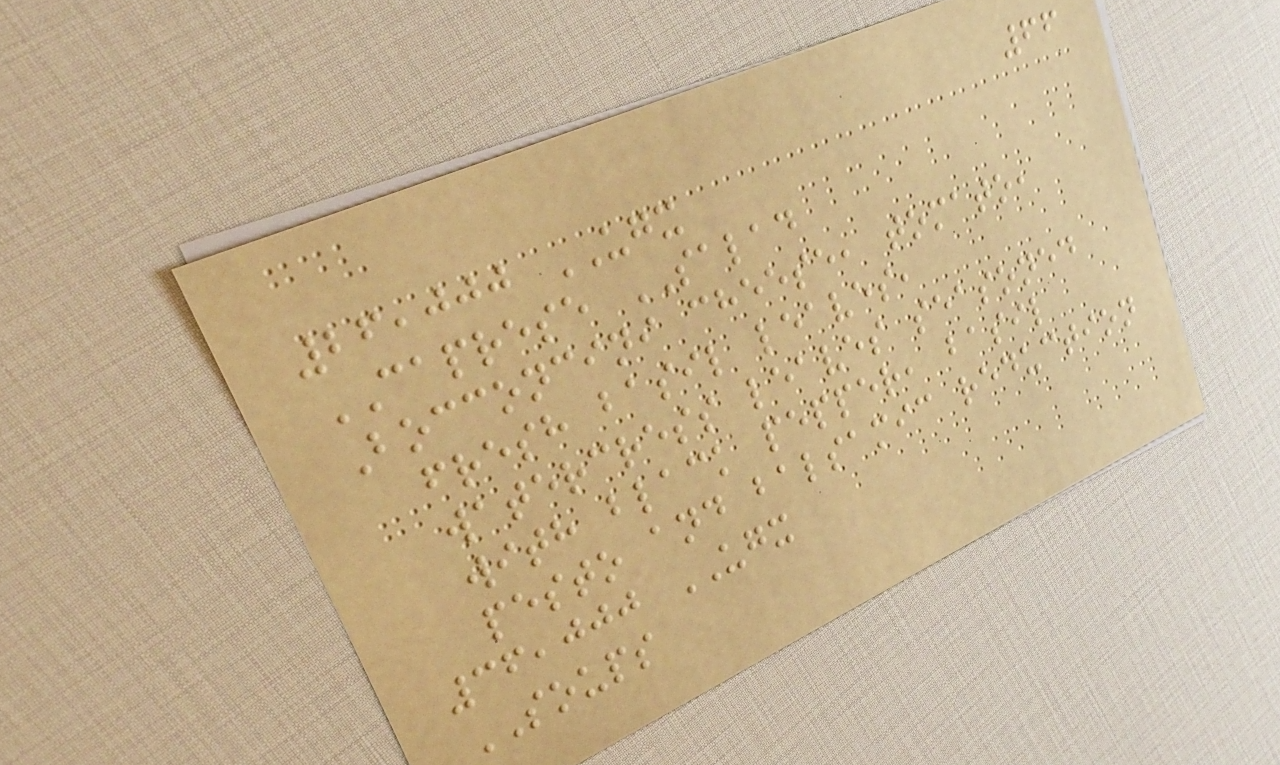66
26,000 UGX
CAPRESE SALAD
Bocconcini cheese, tomato,
fresh basil leaves,
watercress leaves seasoned
with black pepper, basil
pesto and balsamic reduction
36,000 UGX
SOUPS
